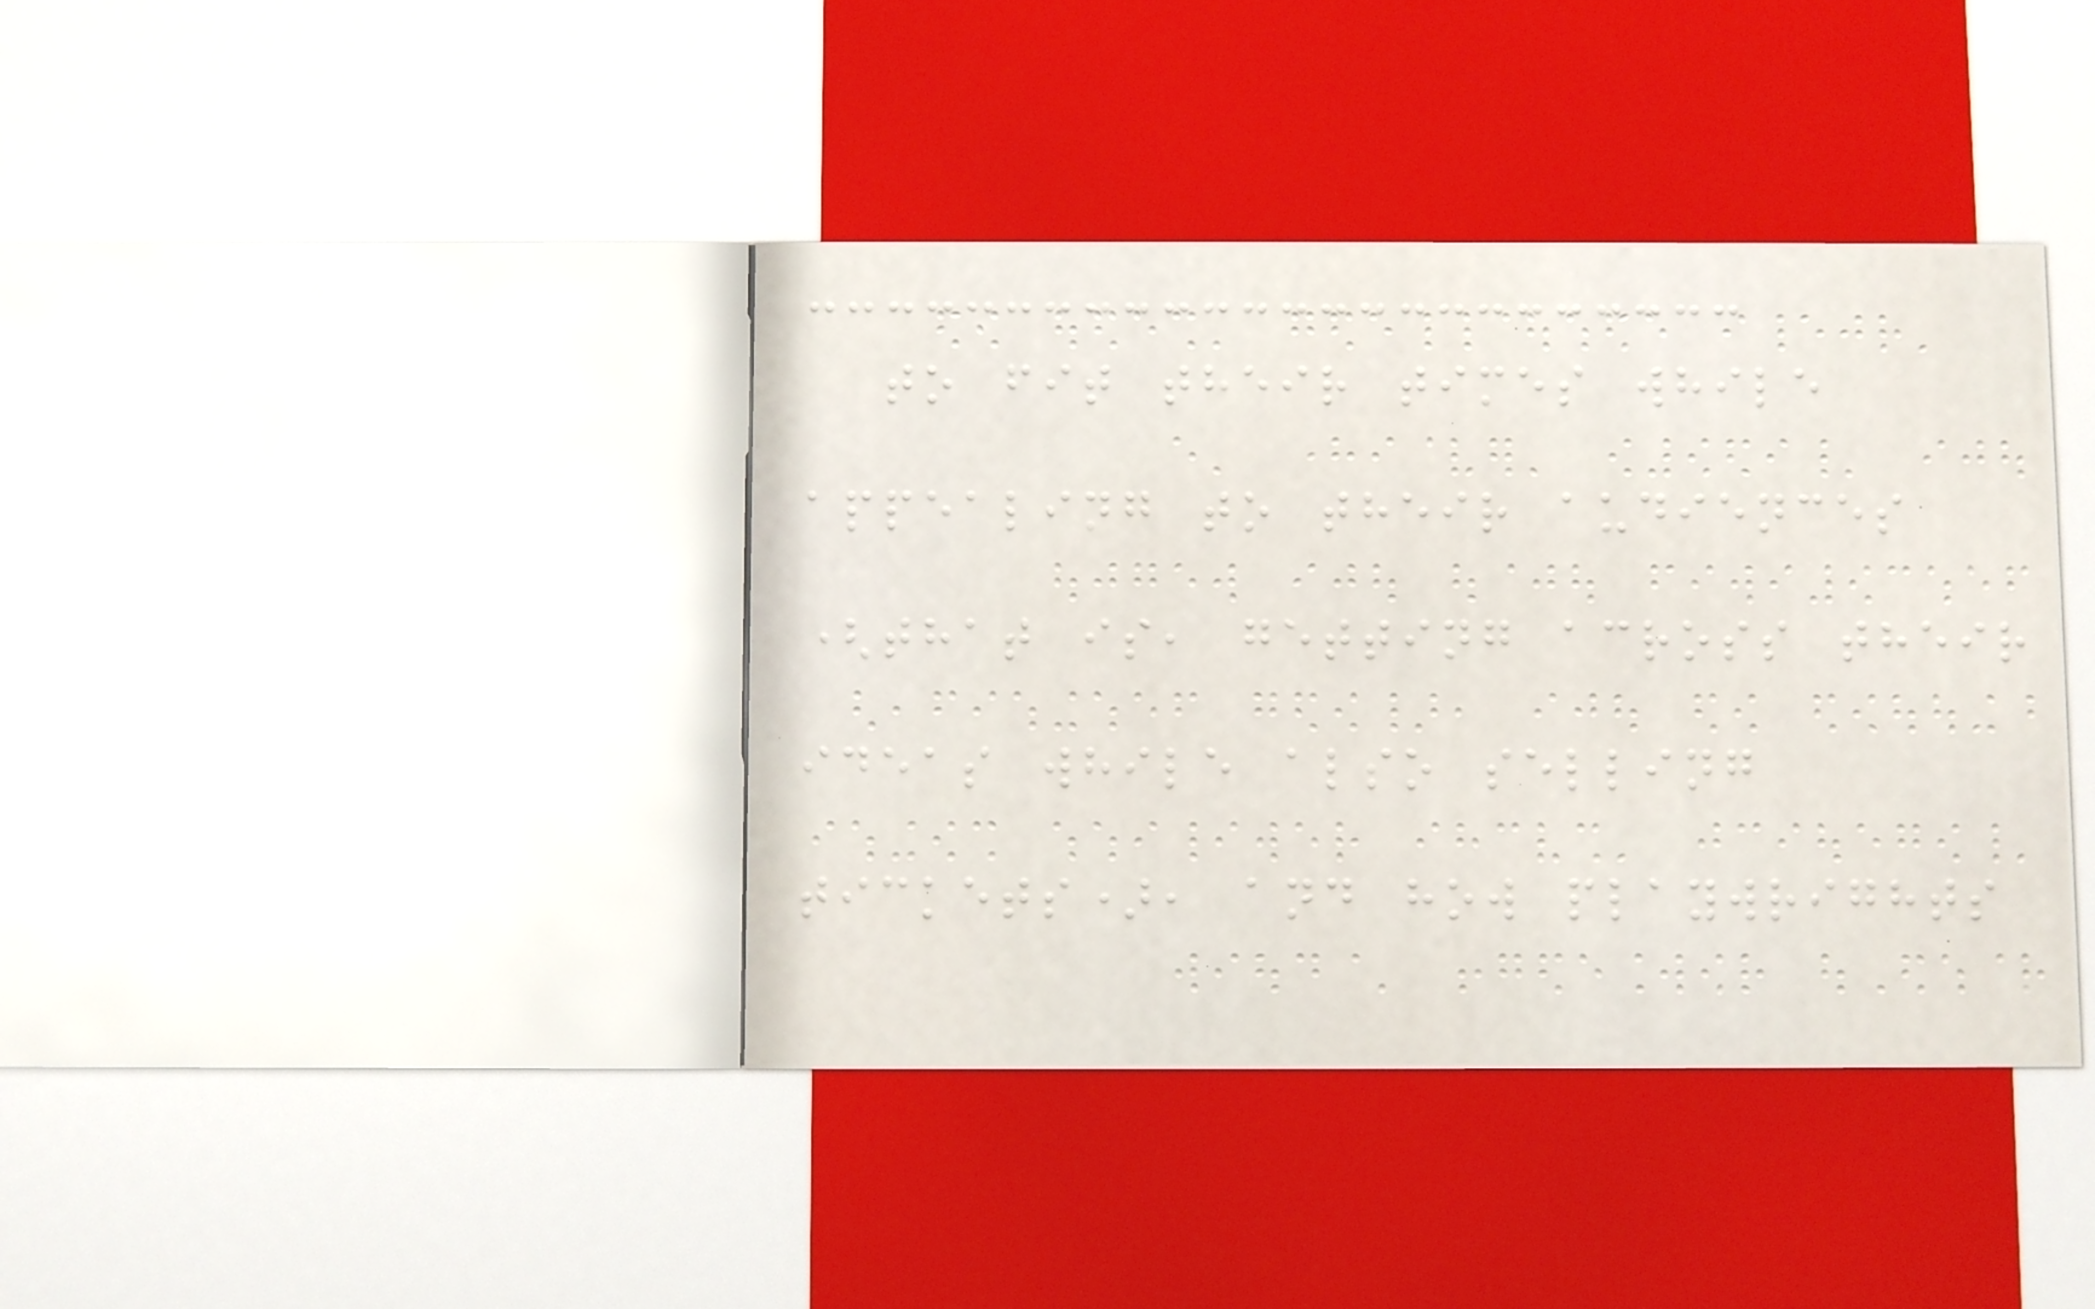to fit their times while
appealing to their audiences
(that is, getting across their
ideas while also selling
tickets), and how playwrights
